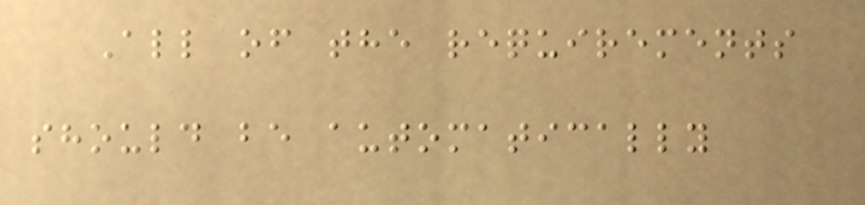All of the requirements
should be automatically
